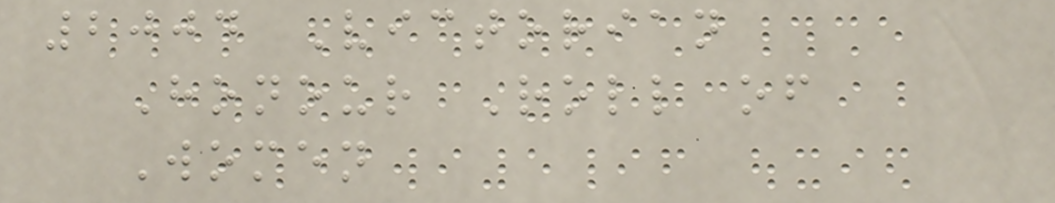2004 Victorian
Honour Roll of
Women
